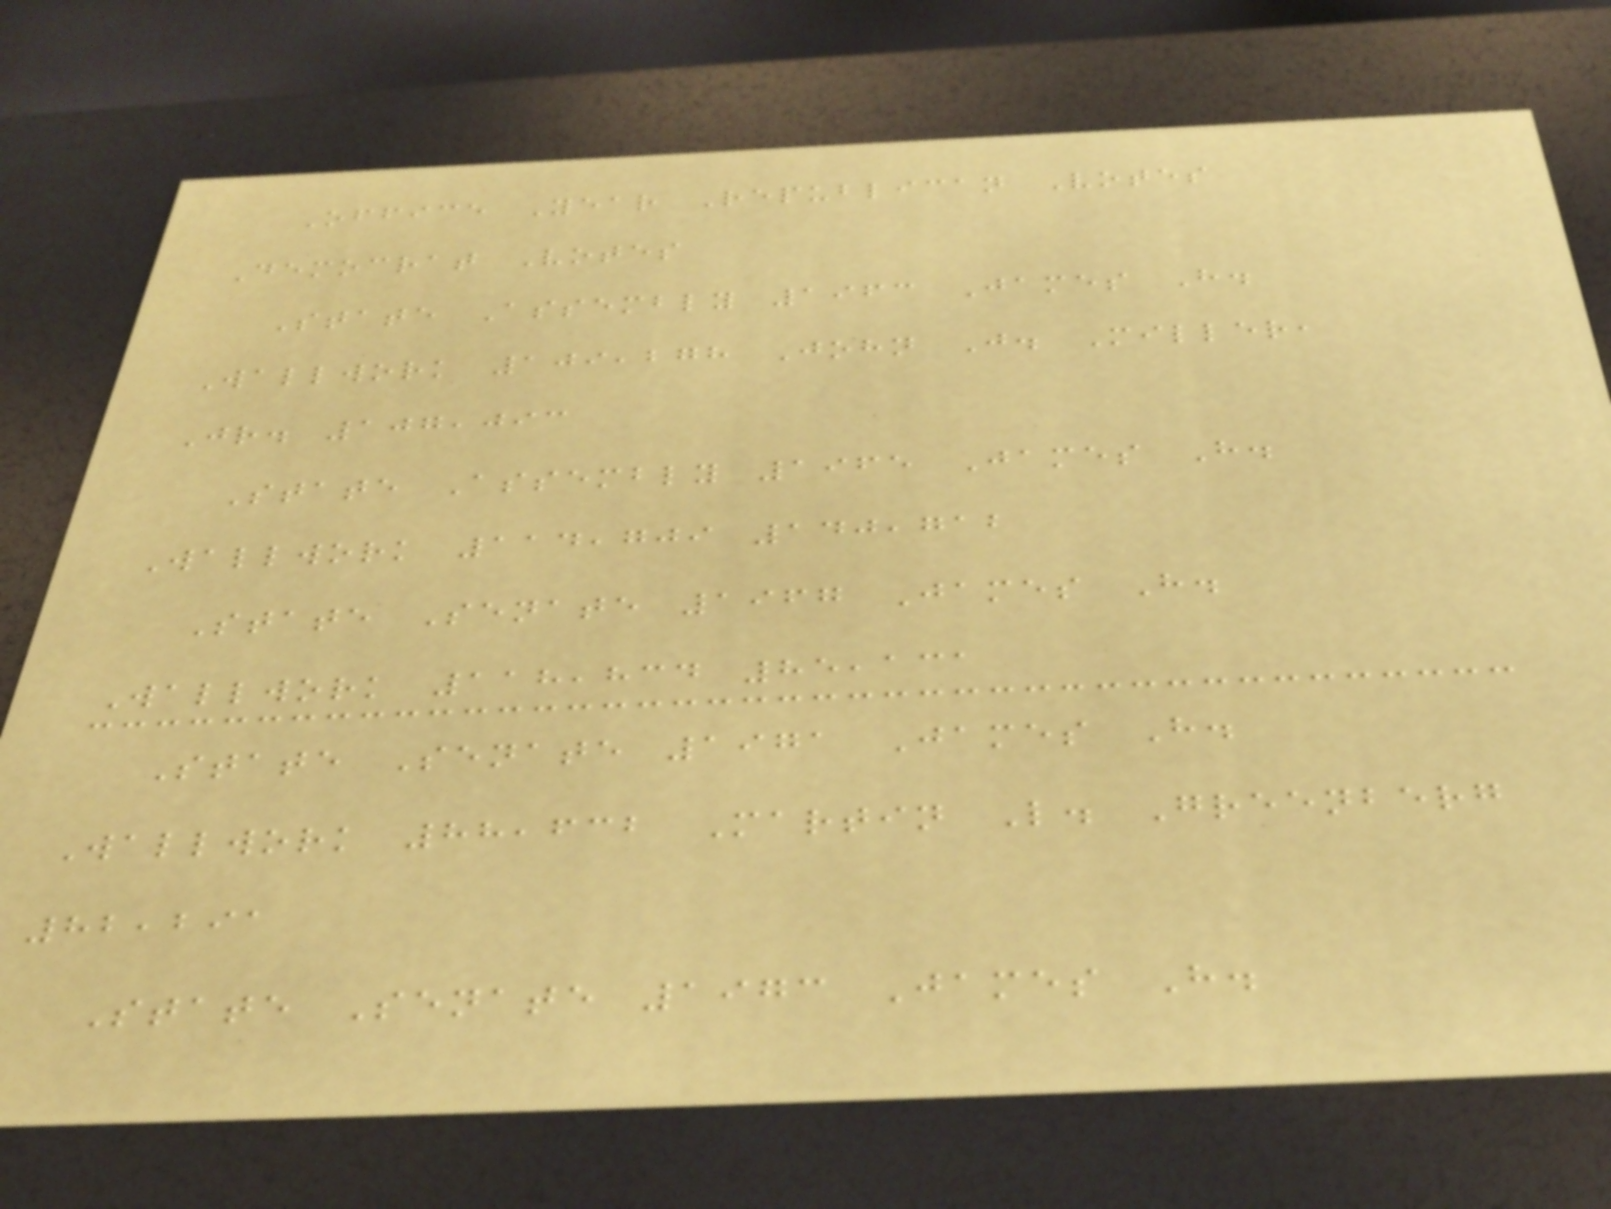Office Year Republican Votes
Democrat Votes
State Assembly 1963 James H.
Wallwork 109,278 John J. Miller,
Jr. 107,093
State Assembly 1965 James H.
Wallwork 114,709 140,712
State Senate 1967 James H.
Wallwork 118,834 85,131
State Senate 1971 James H.
Wallwork 88,632 Martin L. Greenberg
82,291
State Senate 1973 James H.
